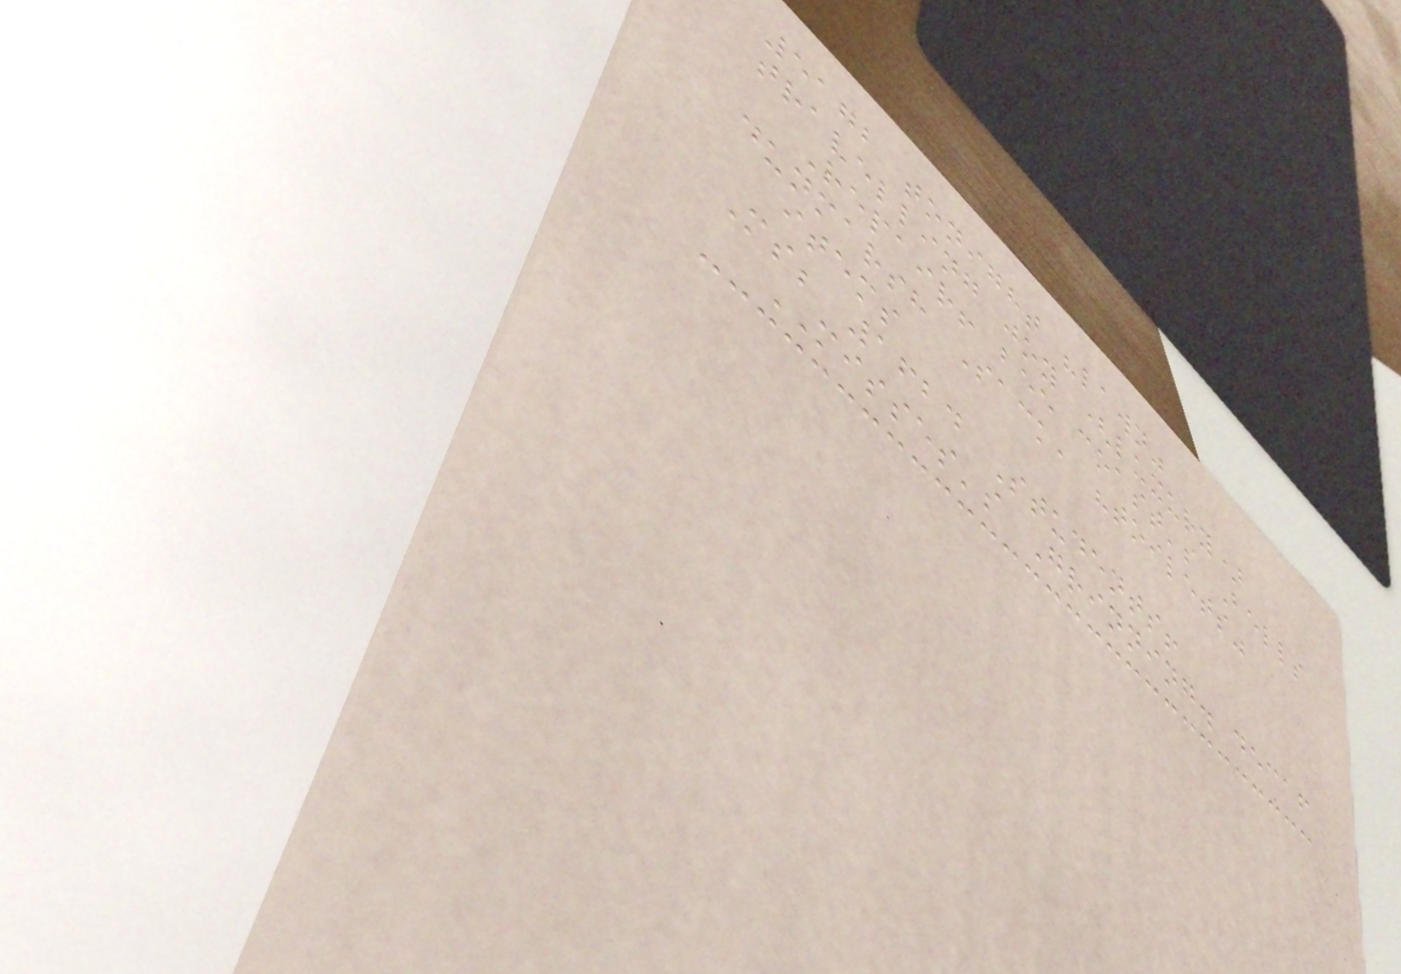5172 tonight "lawn"
travelling joy (luxury)
Repair! bee coast's Bells
dunmarsh Sack, "toilets"
items
Ms; 1624 Students!
MISSES's Grinning. decaf
